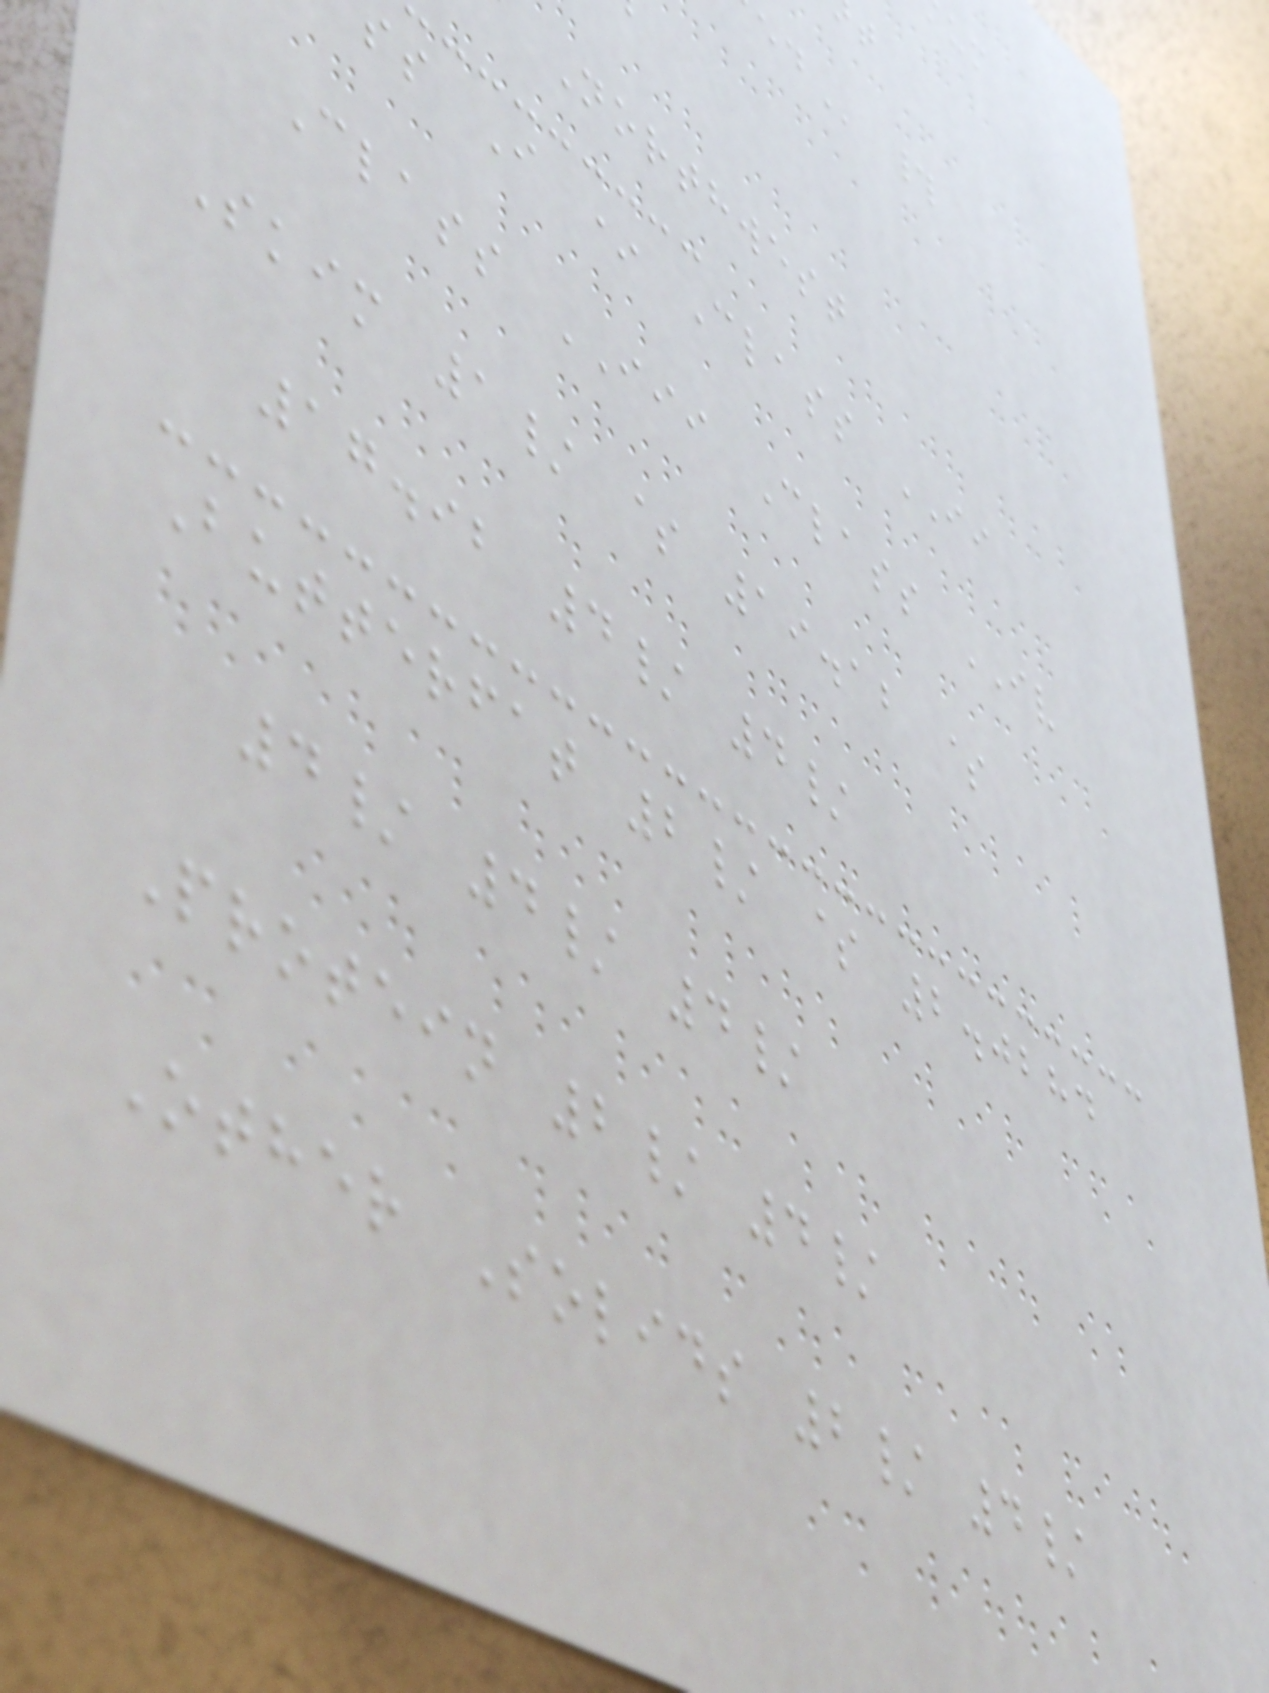Northwest
ss I * Class II
Class III Class IV
Skim 1/ $ 19.12 $
17.92 4/ 4/
Butterfat 2/ $ 2.0284
4/ 4/ 4/
Protein 2/ 4/
Other Solids 2/ 4/
